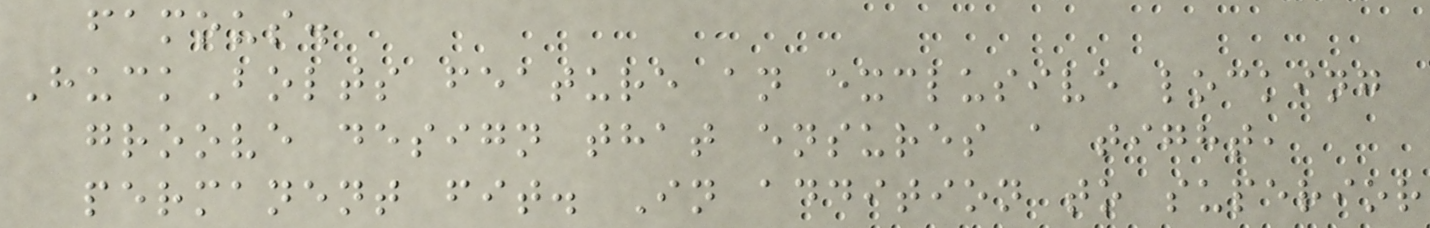famous.
HuckBolts feature an exclusive locking
groove design that ensures a tight,
permanent fit. In addition to superior
